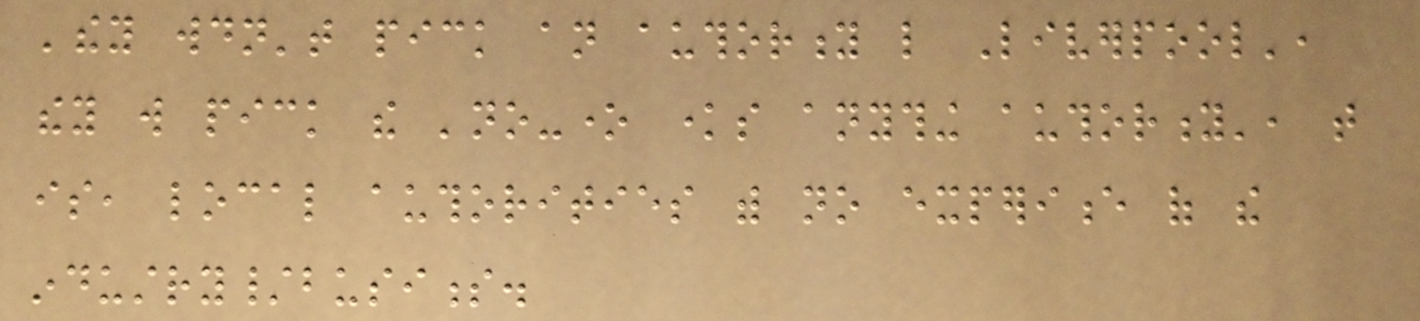'they wouldn't pick an authority like Liverpool',
they will pick the 'no-one knows anything authority', that
is, local authorities with no experience of the
industry/business.
